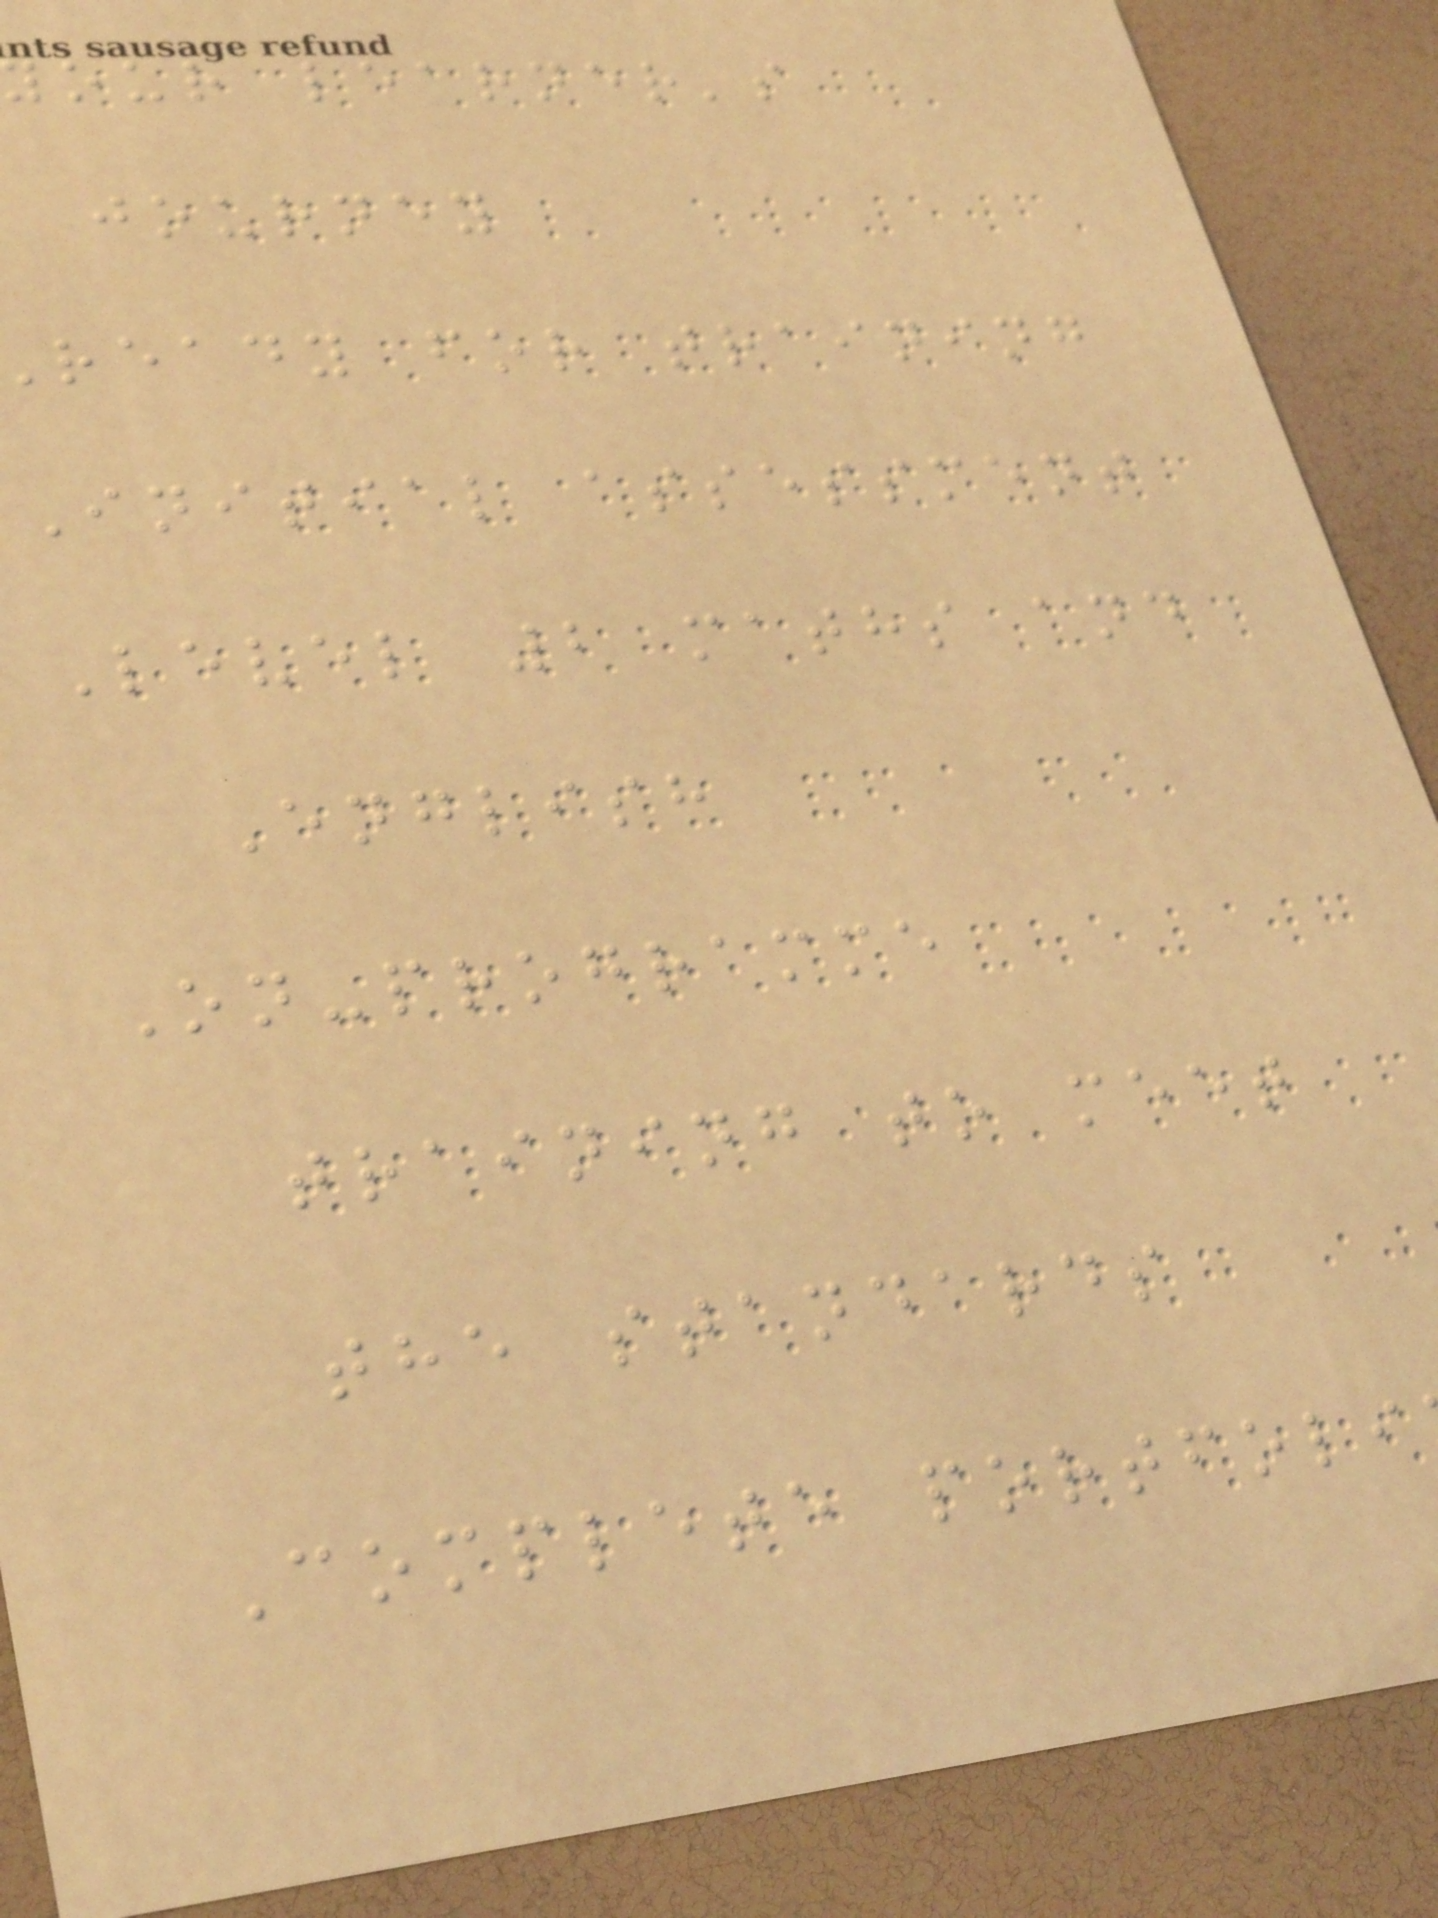our learner's
journey
ready for training
Initial assessment
Level 2 maths and
English
On-programme
training to meet
the standards
Complete portfoli
